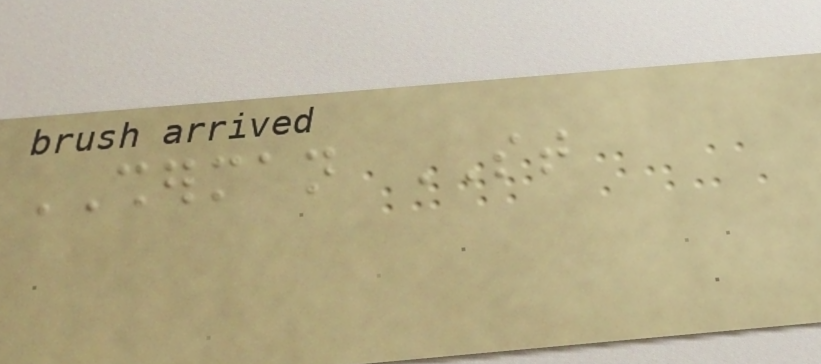SHERMAN ST
